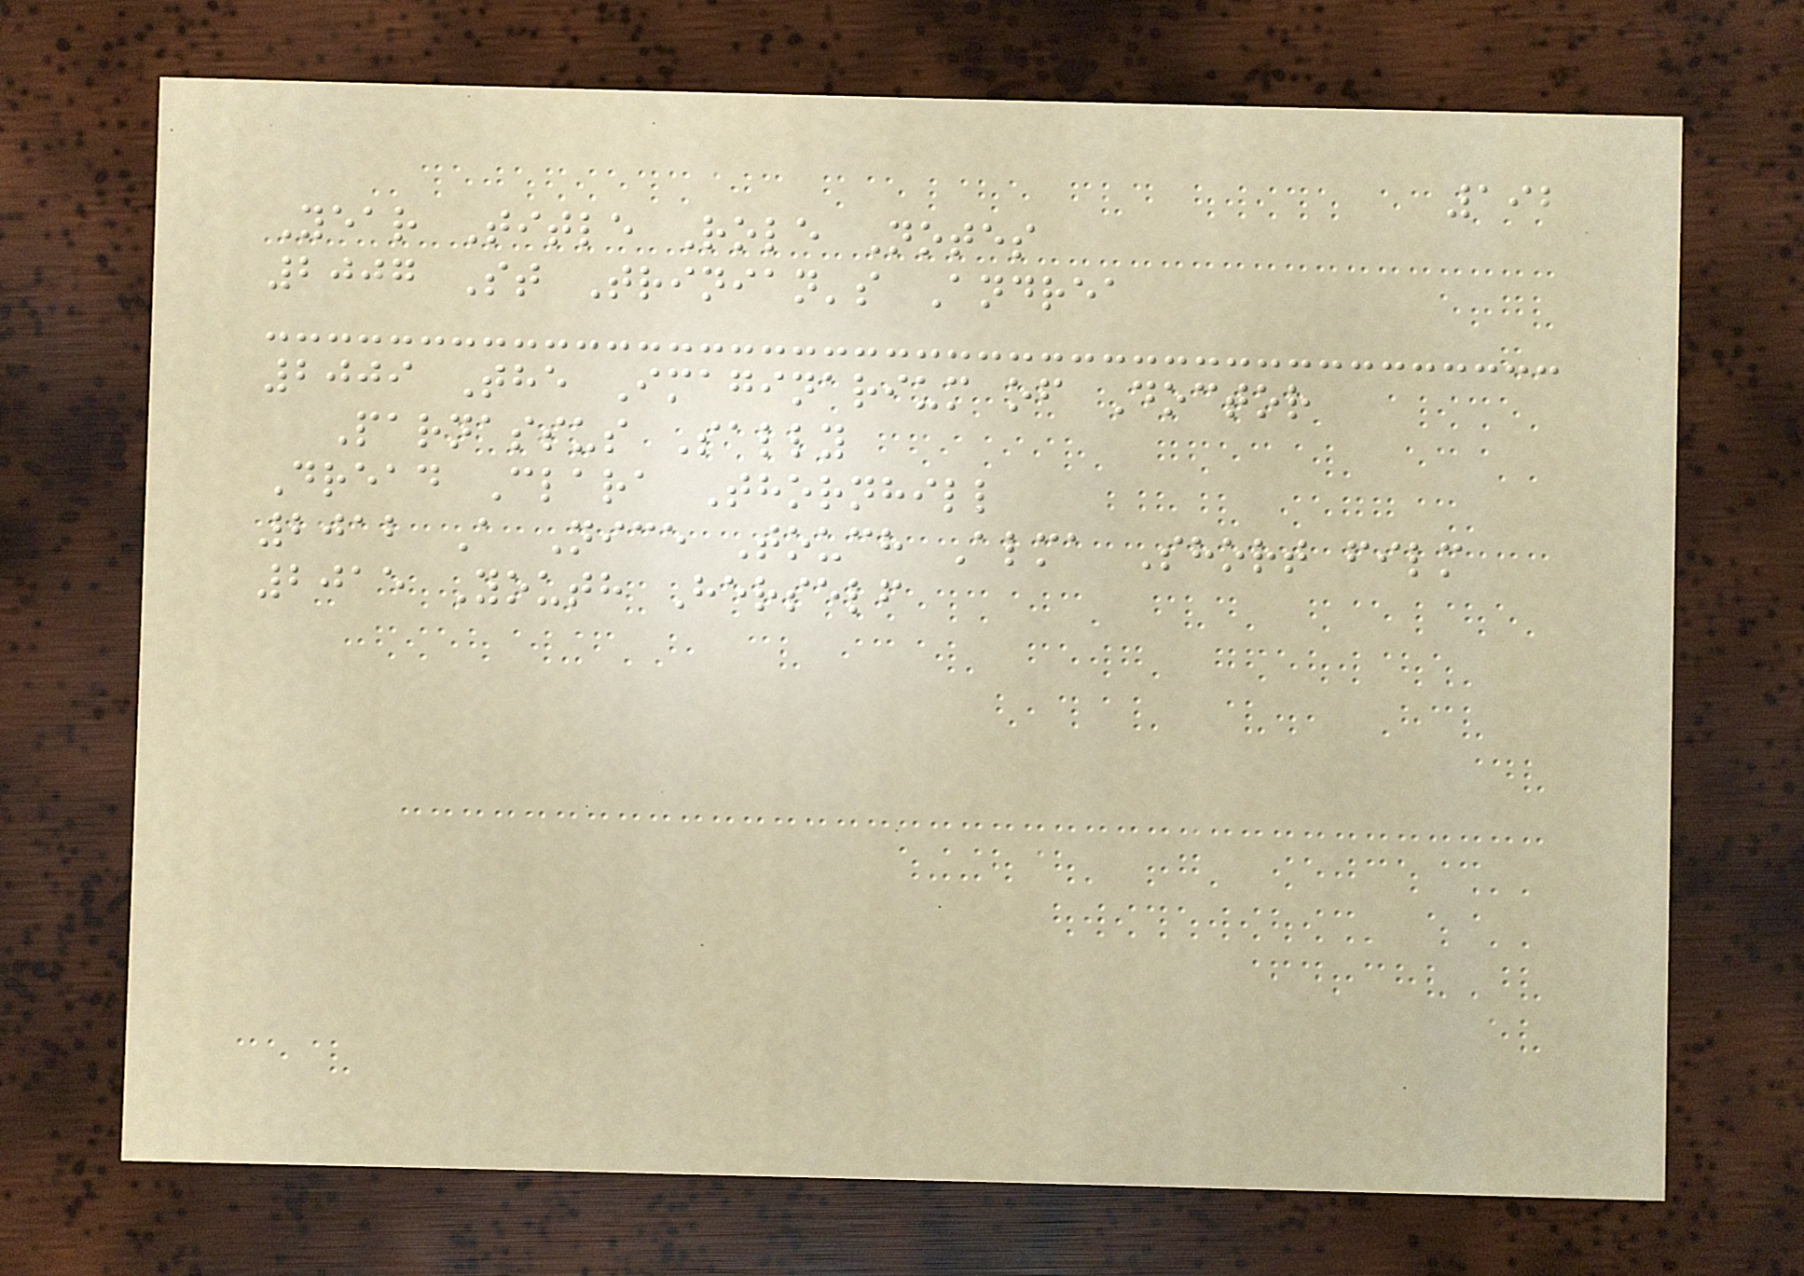192
Year Title Role Notes
2007 St Trinian's Andrea
2009 The Imaginarium of Doctor
Parnassus Sally
Dread Clara Thornhill
2012 A Nice Touch Alma Short film
2015 Youth Herself
